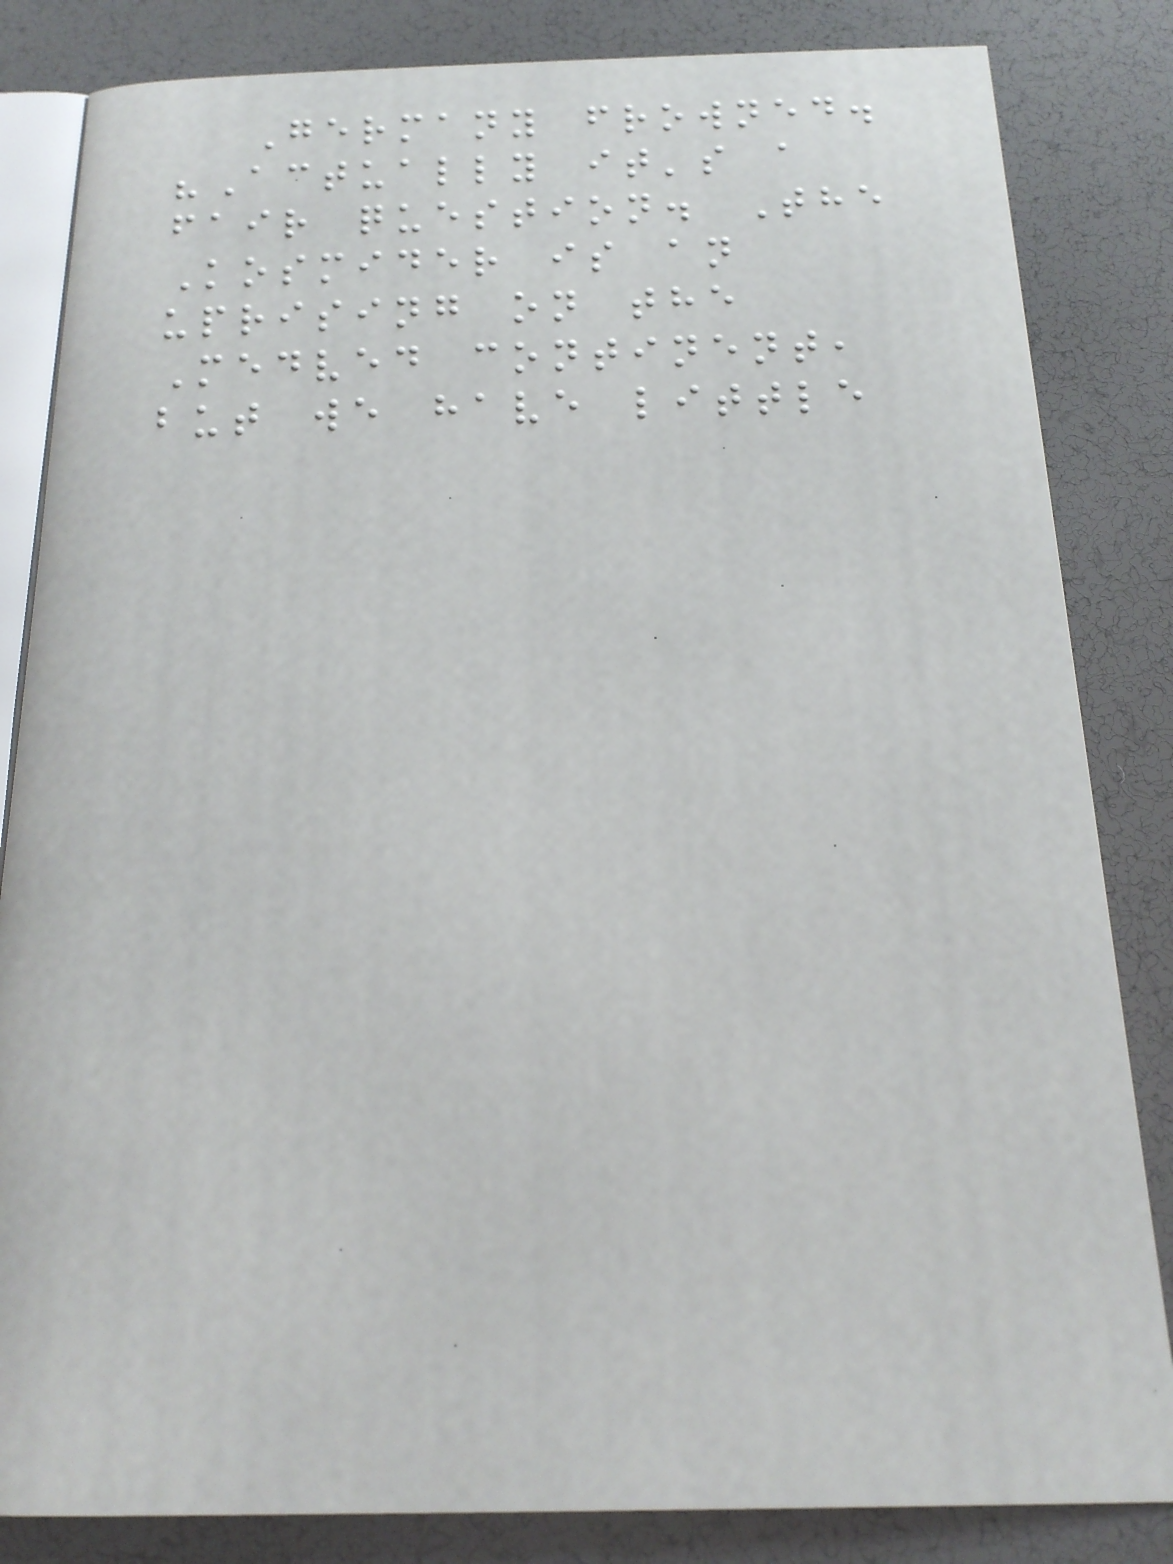Germany frowned.
"Actually it's a
fair question. The
Kosmider is an
uprising on the
Medved continent,
but we have little
